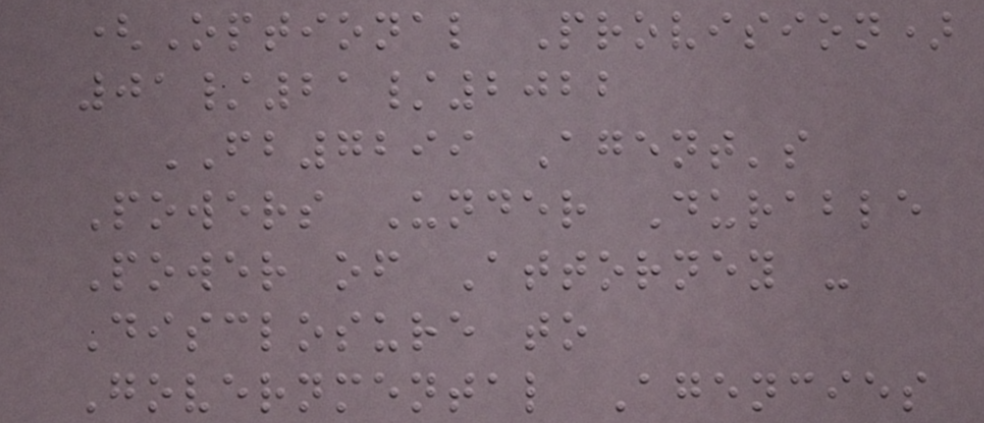(Optional Provision)
01/21/2022
FB7299 Agent's
Powers Under Durable
Power of Attorney -
Disclosure to
Governmental Agencies
